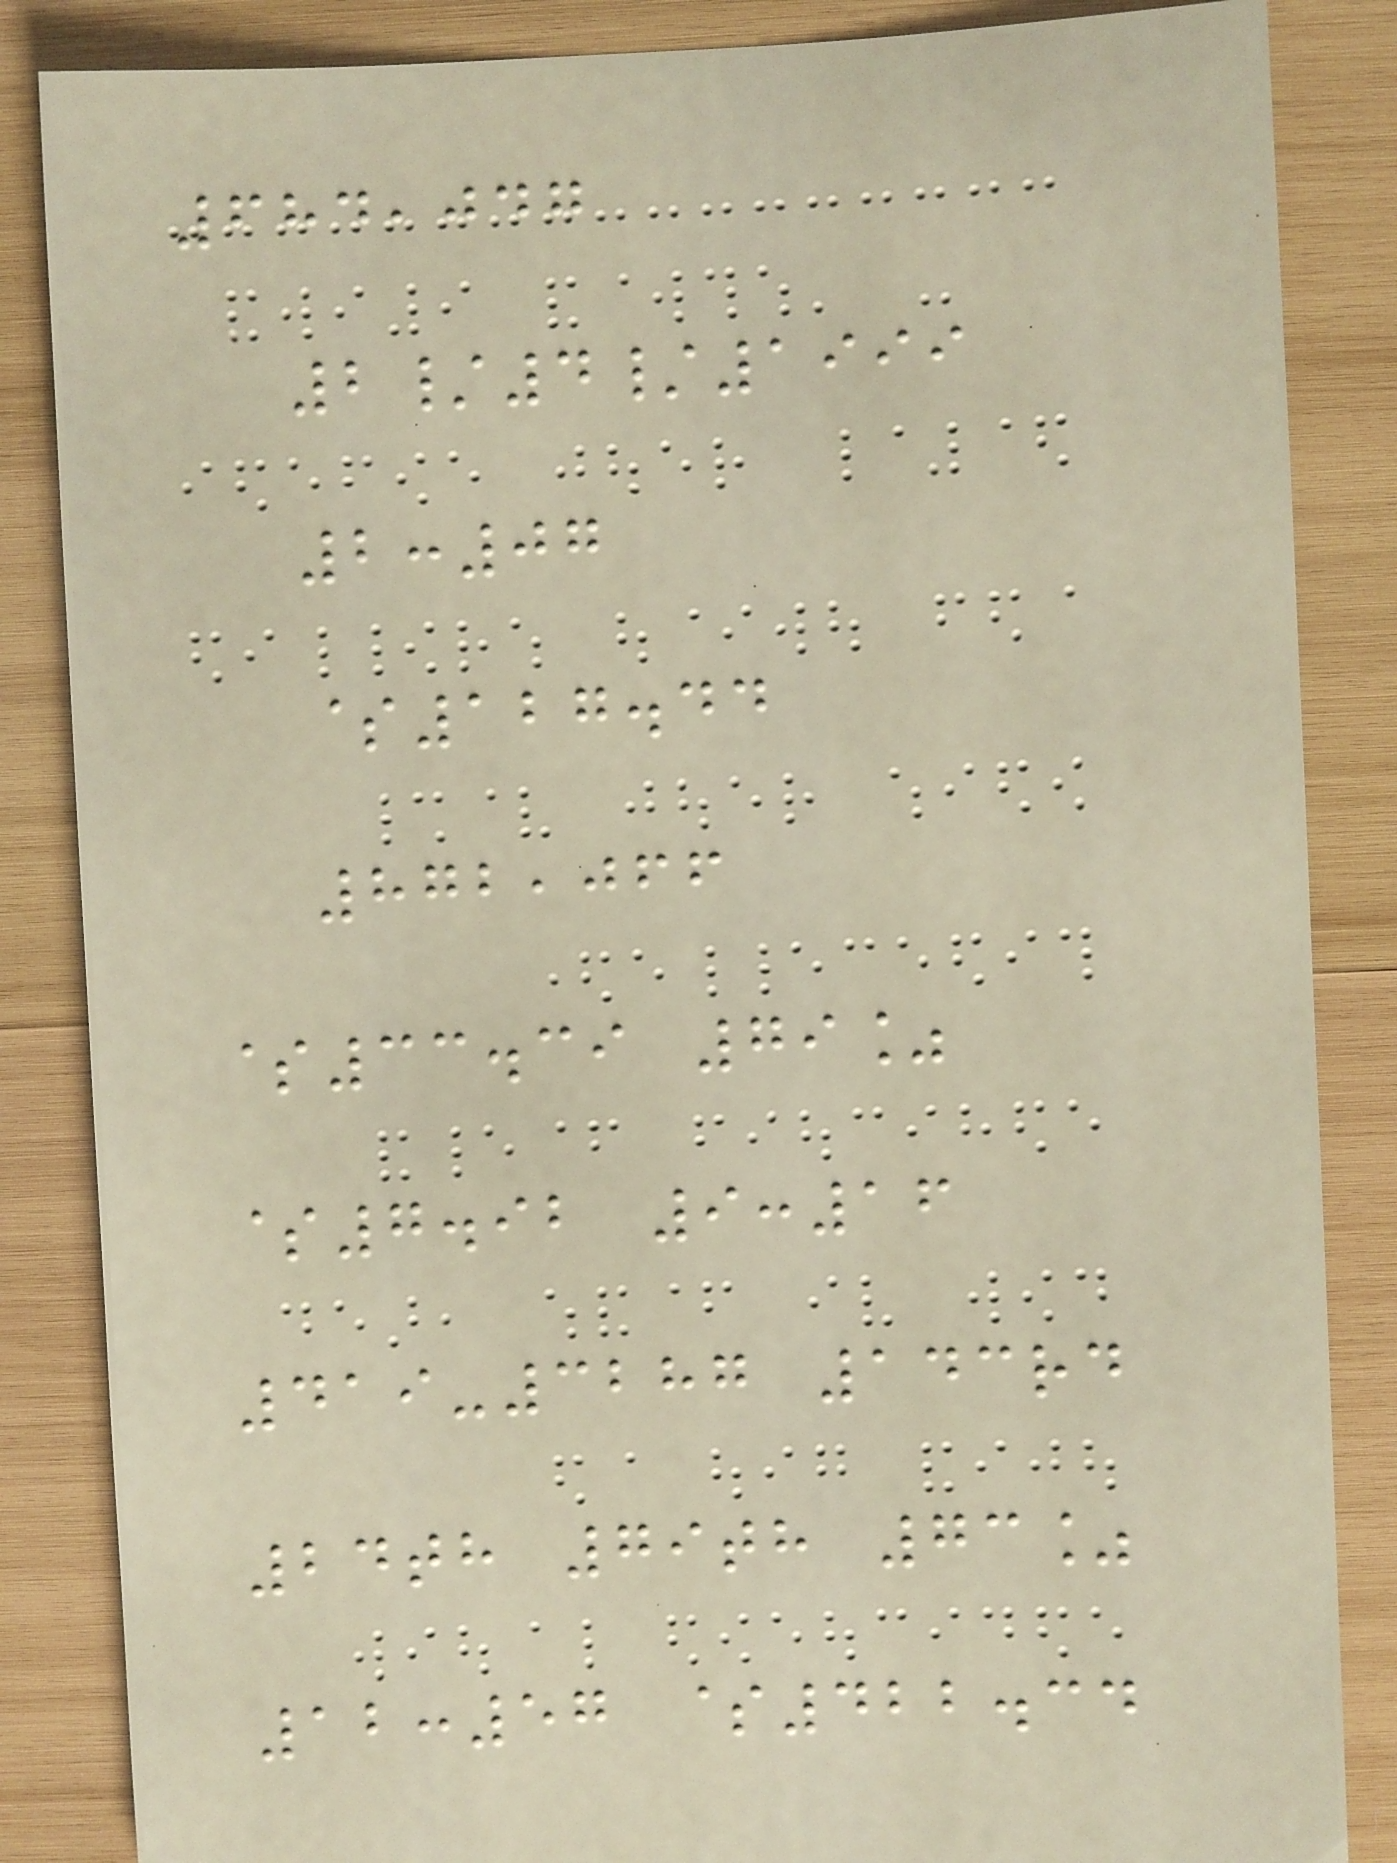684,047
2/4/1999
2:07
$127.44
872,066
$33.39 79%
$7.92 9:16
419-3287 143rd
24th 79th 73%
12:57 $422.34
